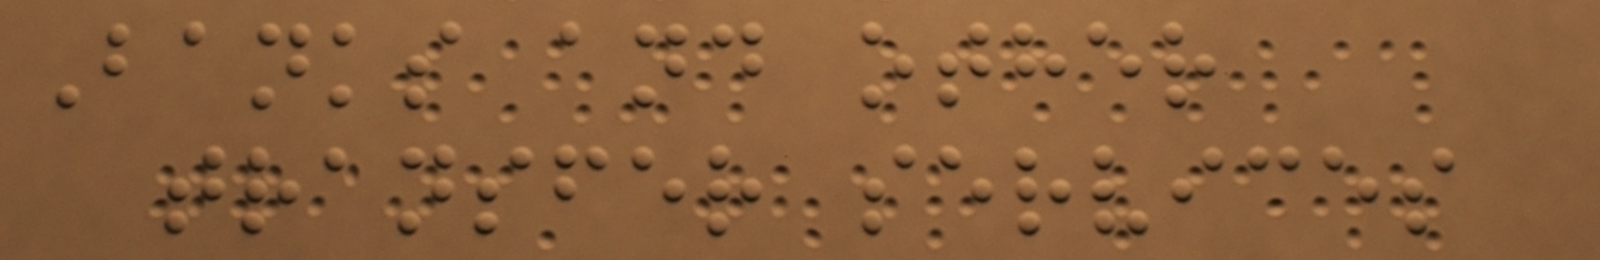Banks and other
transfer services
